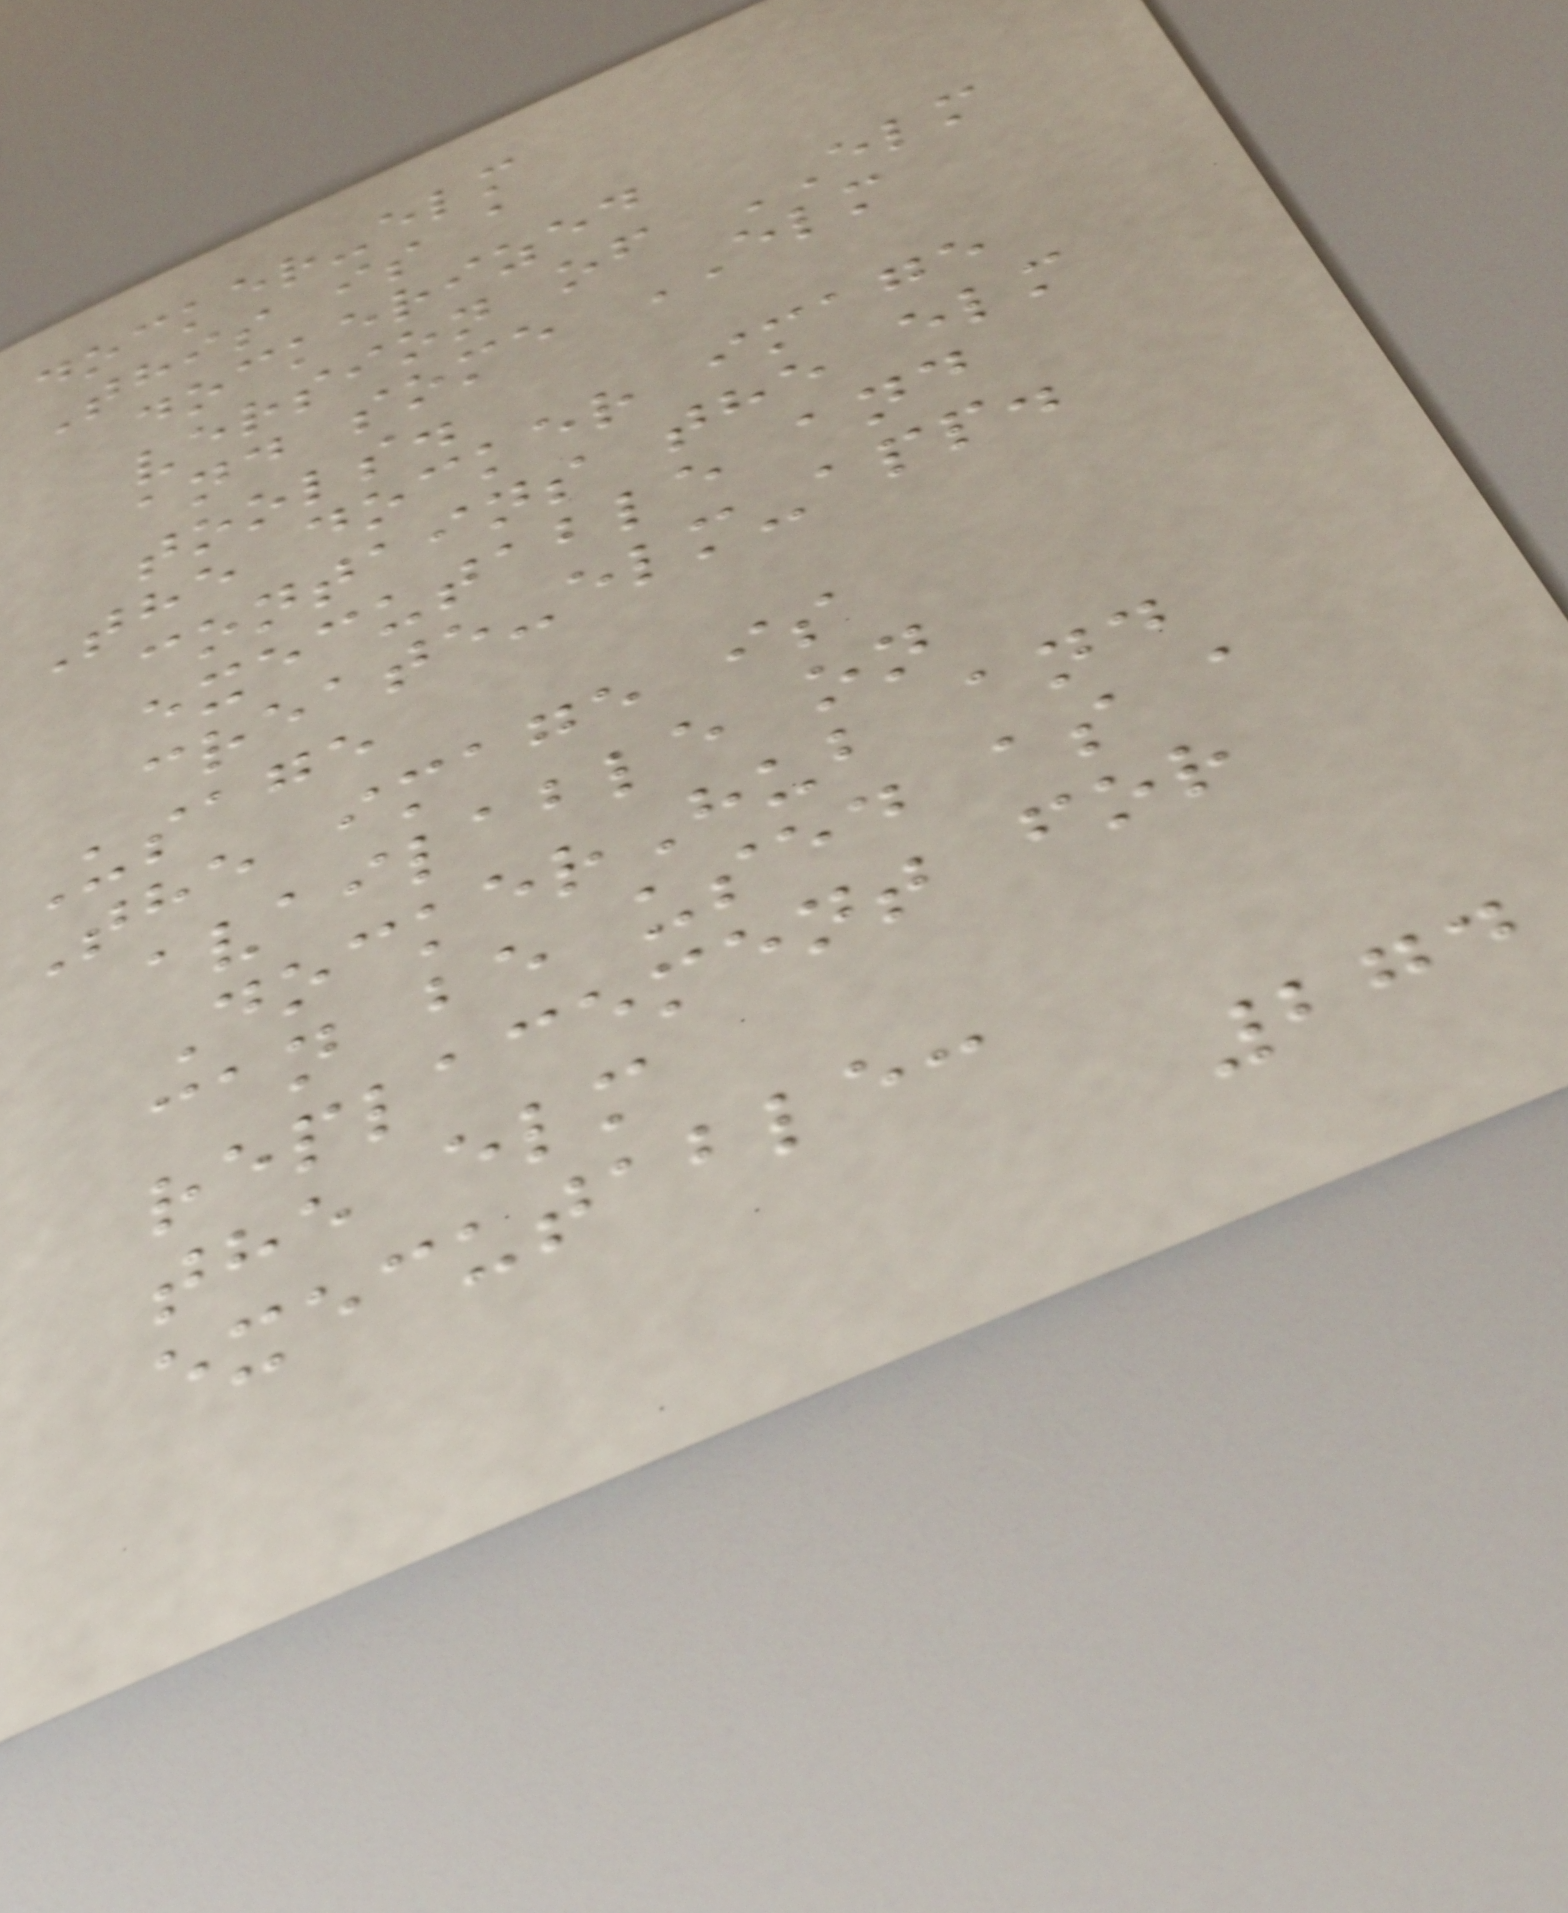docker-elm
This is a
dockerized
version of ELM
and some ELM
tools.
The docker image
contains the elm
executable and
create-elm-app.
Usage
The image is
available on
DockerHub and
can be used as a
replacement for
the elm
executable:
274
